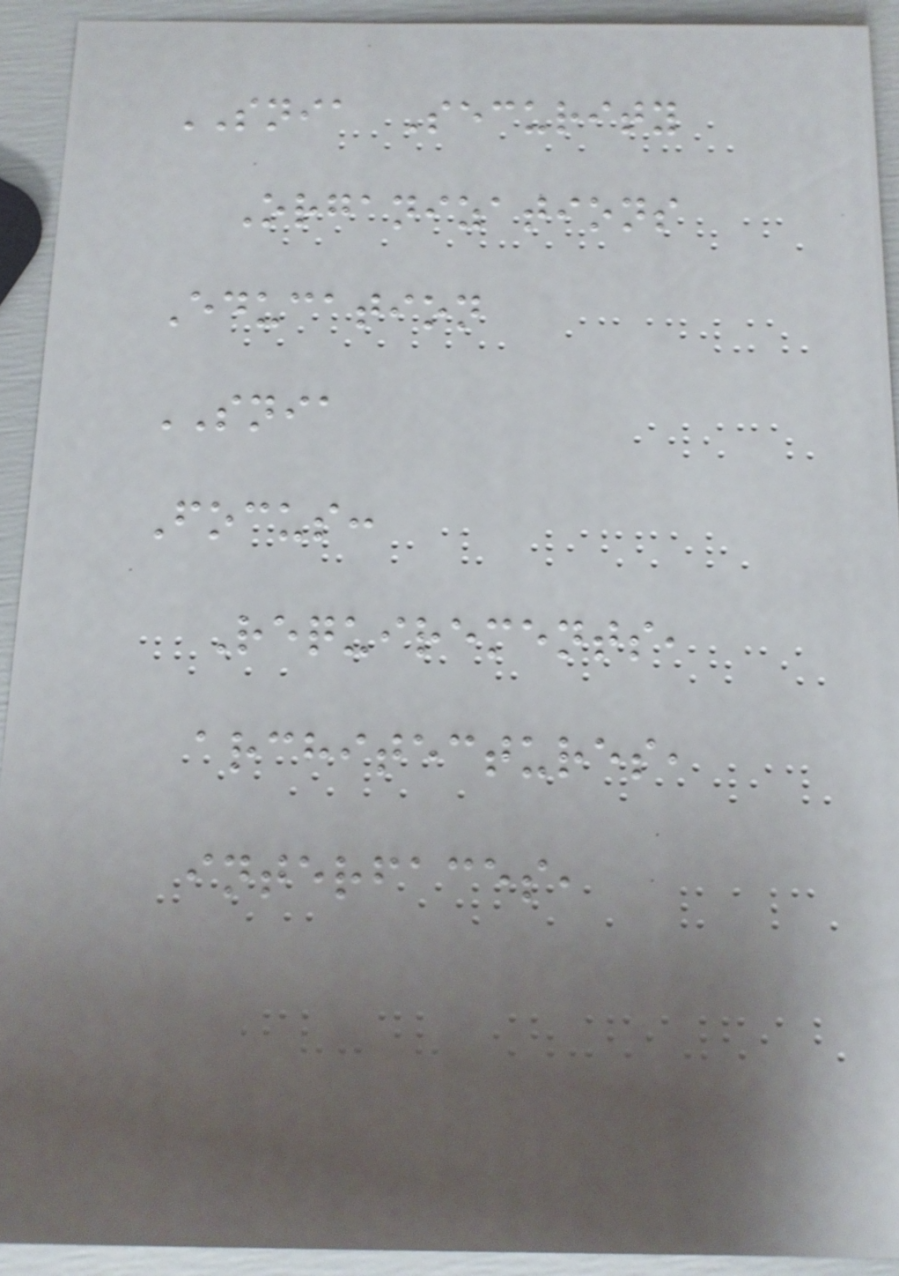SNIA Security
Organizations
Education
SNIA
Focus:
Requirements,
architectures,
interfaces,
